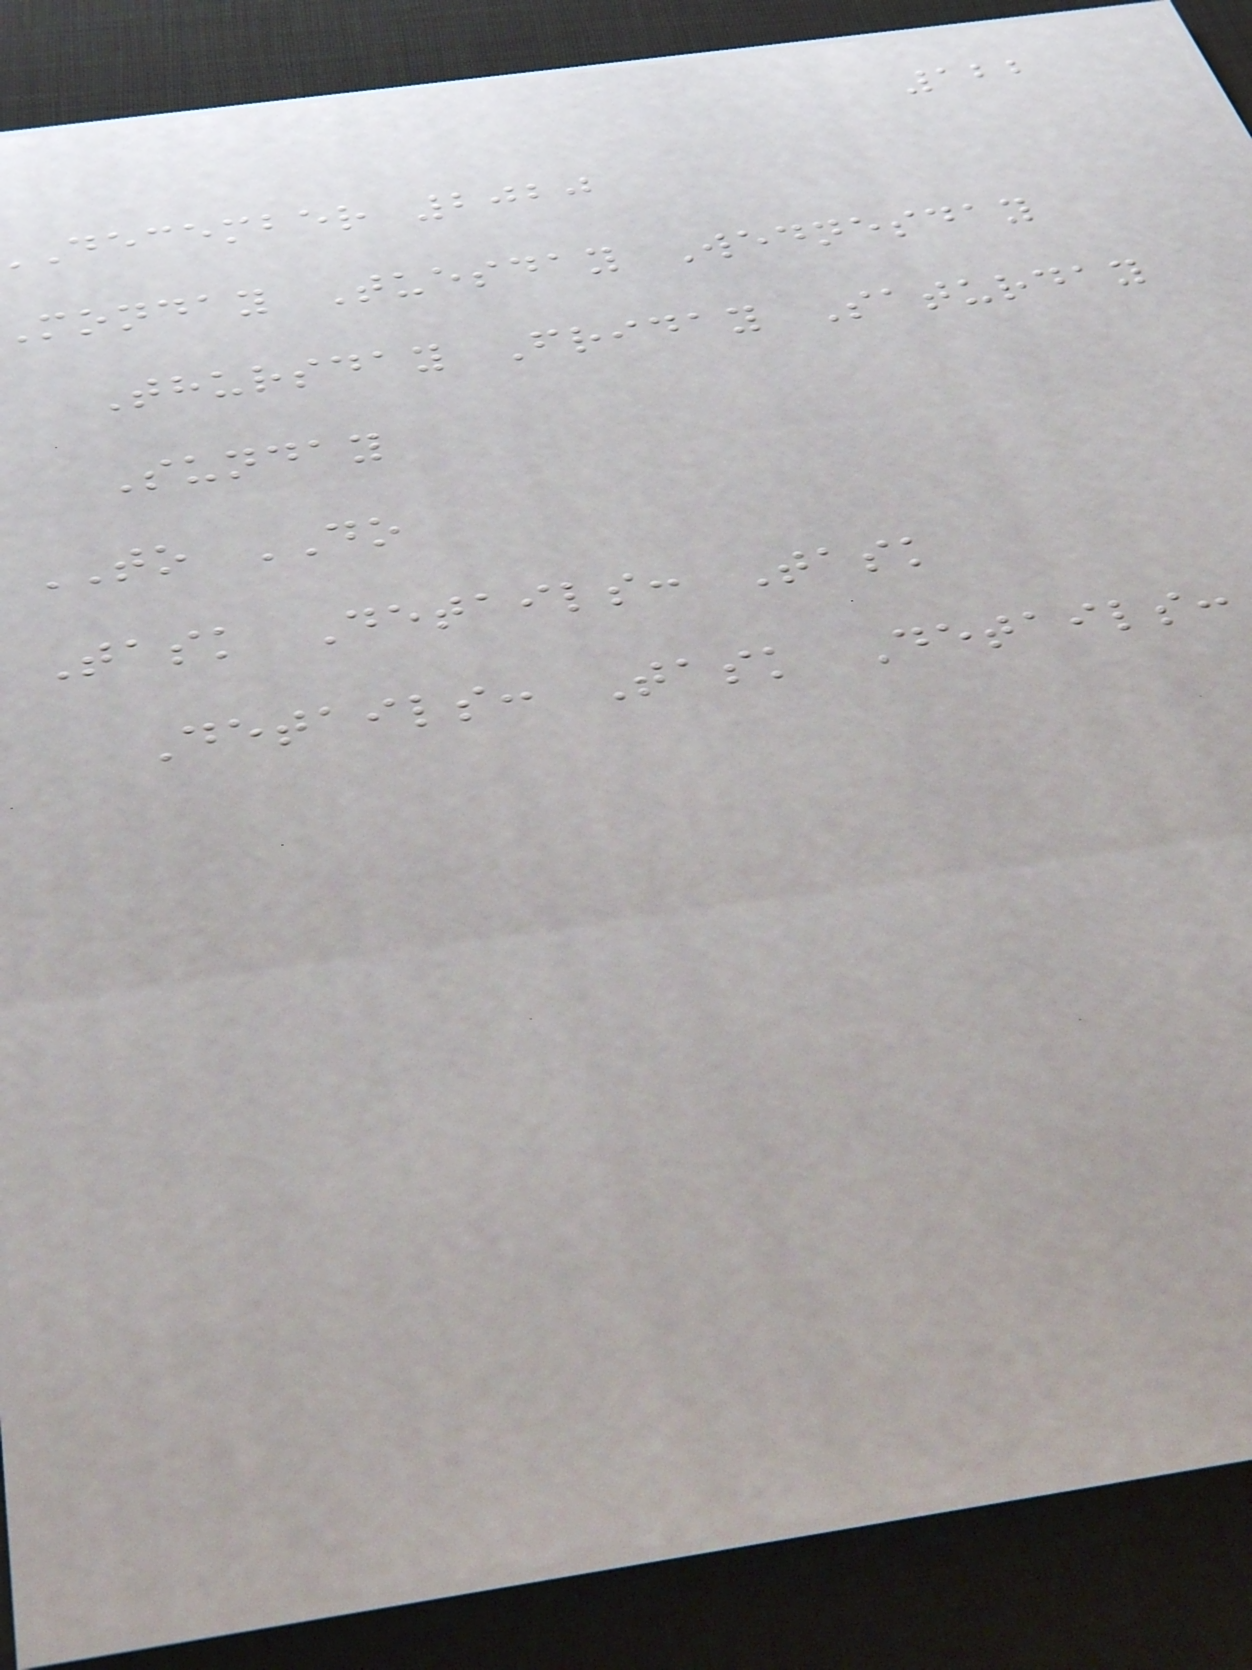122
december 2020
monday Tuesday Wednesday
Thursday Friday Saturday
Sunday
TO DO
Task Details: Task
Details: Task Details:
